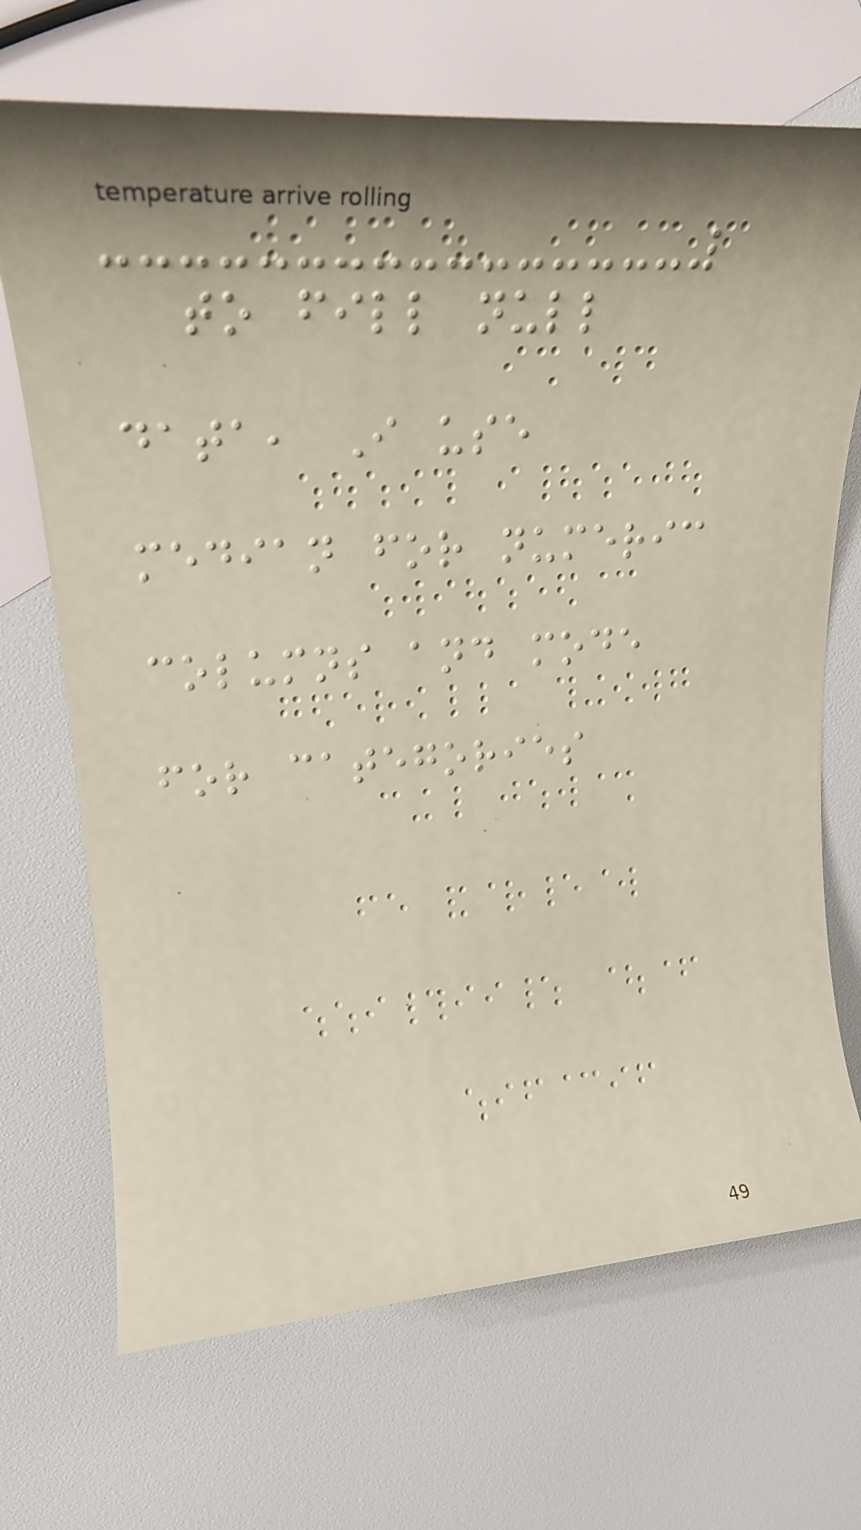to fill null
data, I use
median for numeric
columns and mode
for categories
